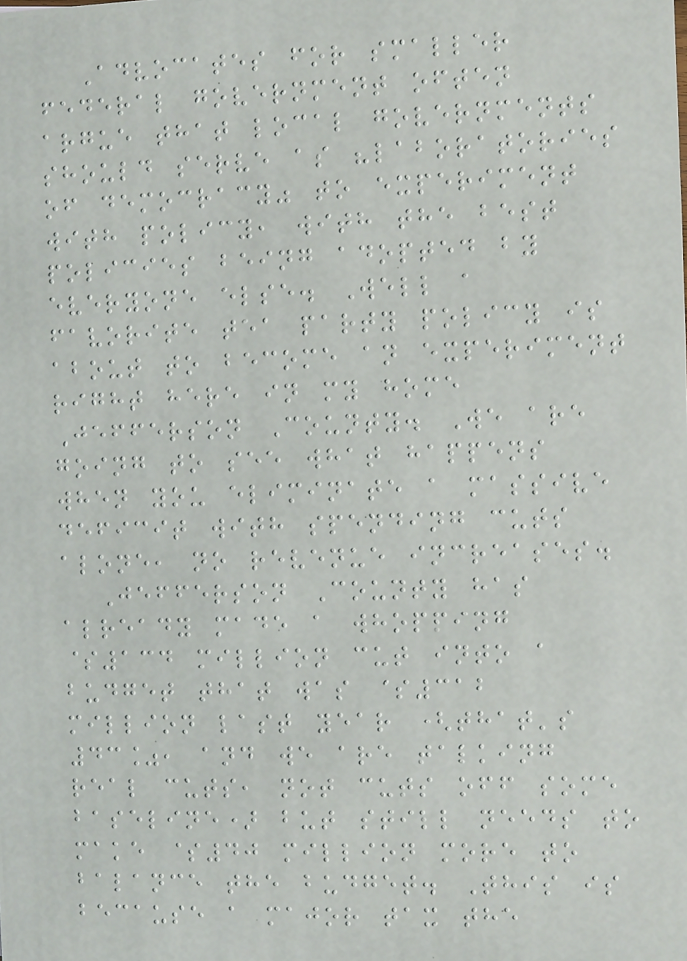Advocates for smaller
federal government often
argue that local governments
should serve as "laboratories
of democracy" to experiment
with policy, with the best
policies being adopted by
everyone else. Well a
favorite tea party policy is
about to become an experiment
right here in my home
Jefferson County. We are
going to see what happens
when you eliminate a massive
deficit with spending cuts
alone, no revenue increases.
Jefferson County has
already made a whopping
$134 million cut into a
budget that was $312
million last year (that's
43%, and we are talking
real cuts, not cuts off some
baseline) but still needs to
make $40 million more to
balance the budget. This is
because a major tax the
